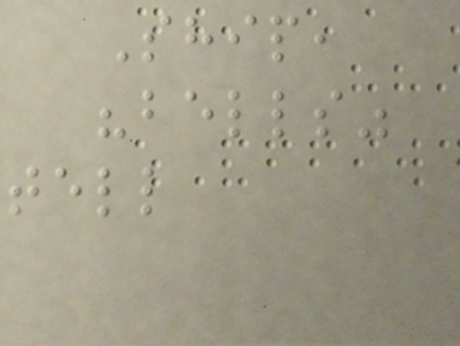Ship,
"bells"
tell
